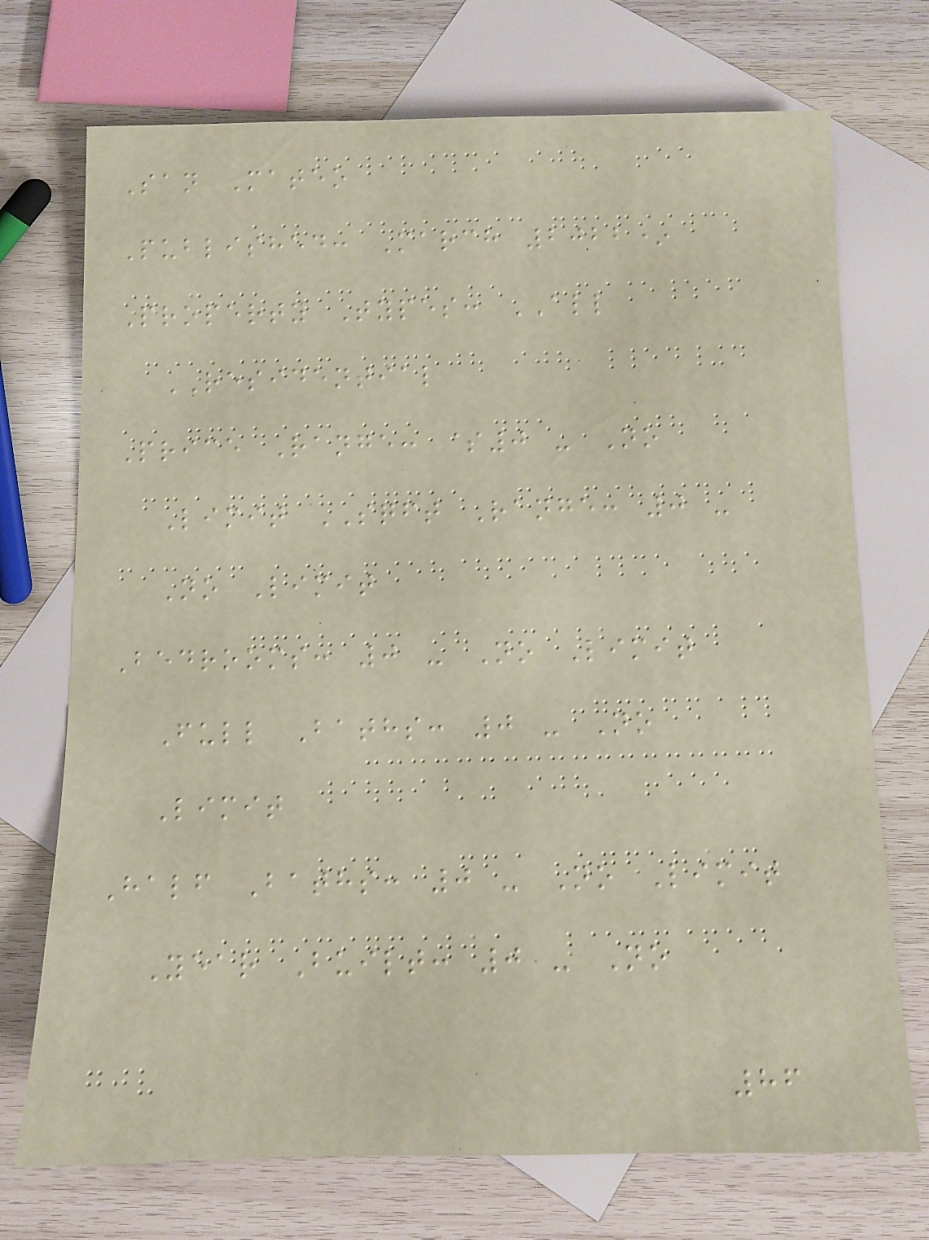San Mateo
Published: March 2022*
Property Types: ALL
RESIDENTIAL
Price Range: $0 - No
Limit SQFT Range: 0 -
No Limit
Bedrooms: 0 - No Limit
Full Baths: 0 - No
Limit
Half Baths: 0 - No Limit
Year Built: 0 - No
86
